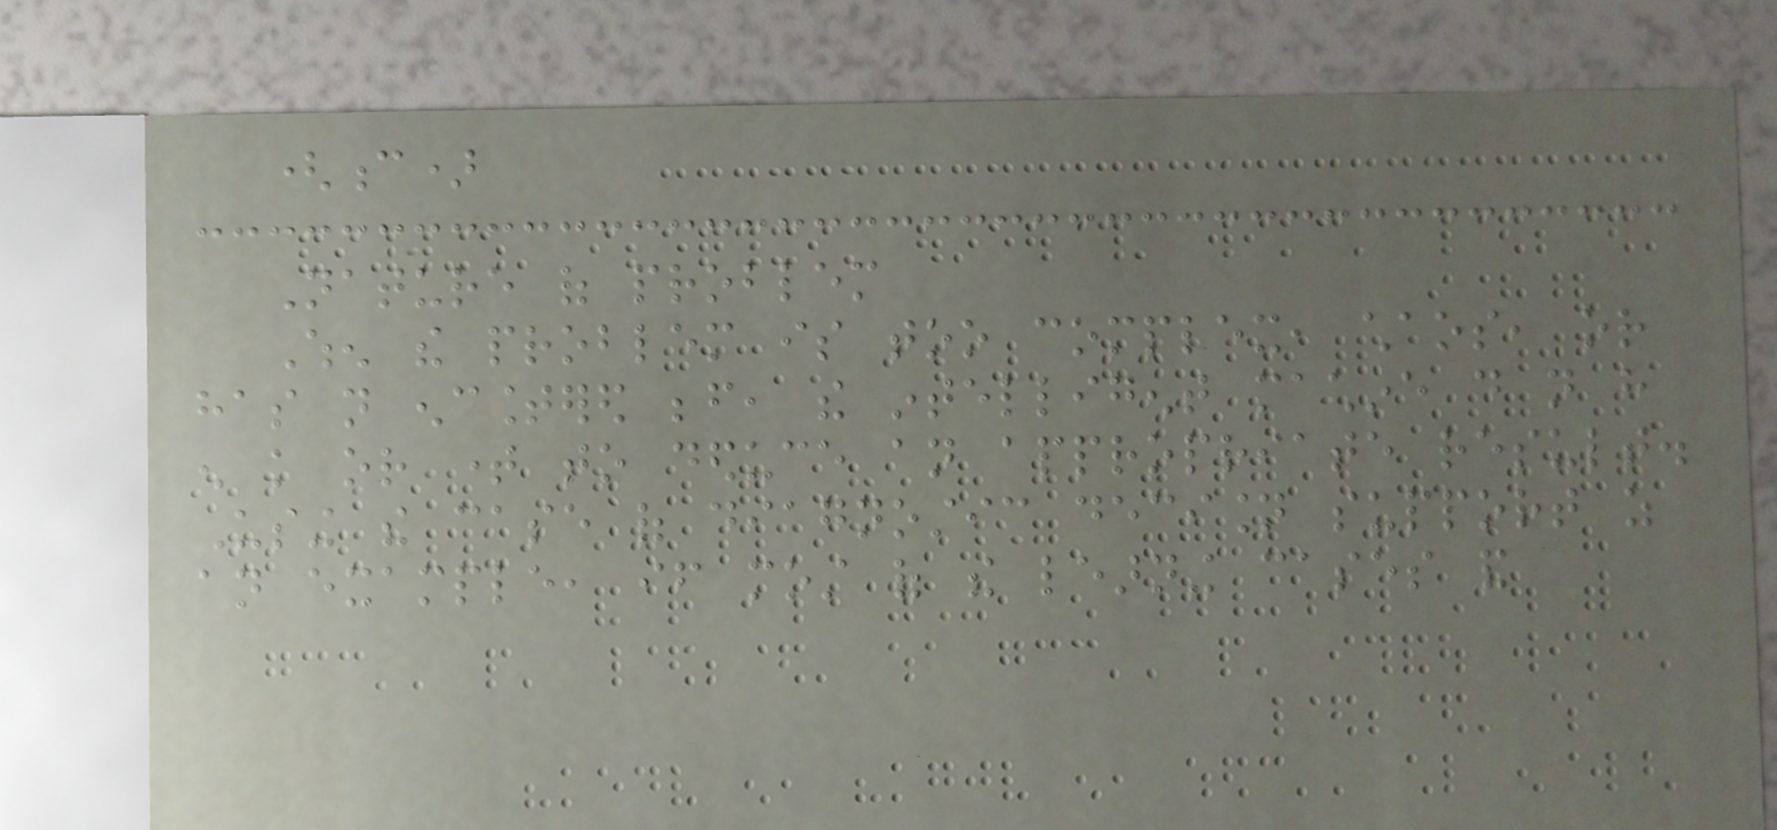(c)
Nature of problem
When the problem is too complex, chaos, or
has not encountered before, the intelligent machine do not have
enough knowledge or time to deduce an appropriate result.
Using the case of diagnostic decision support as
an example, if most of the learning cases and
